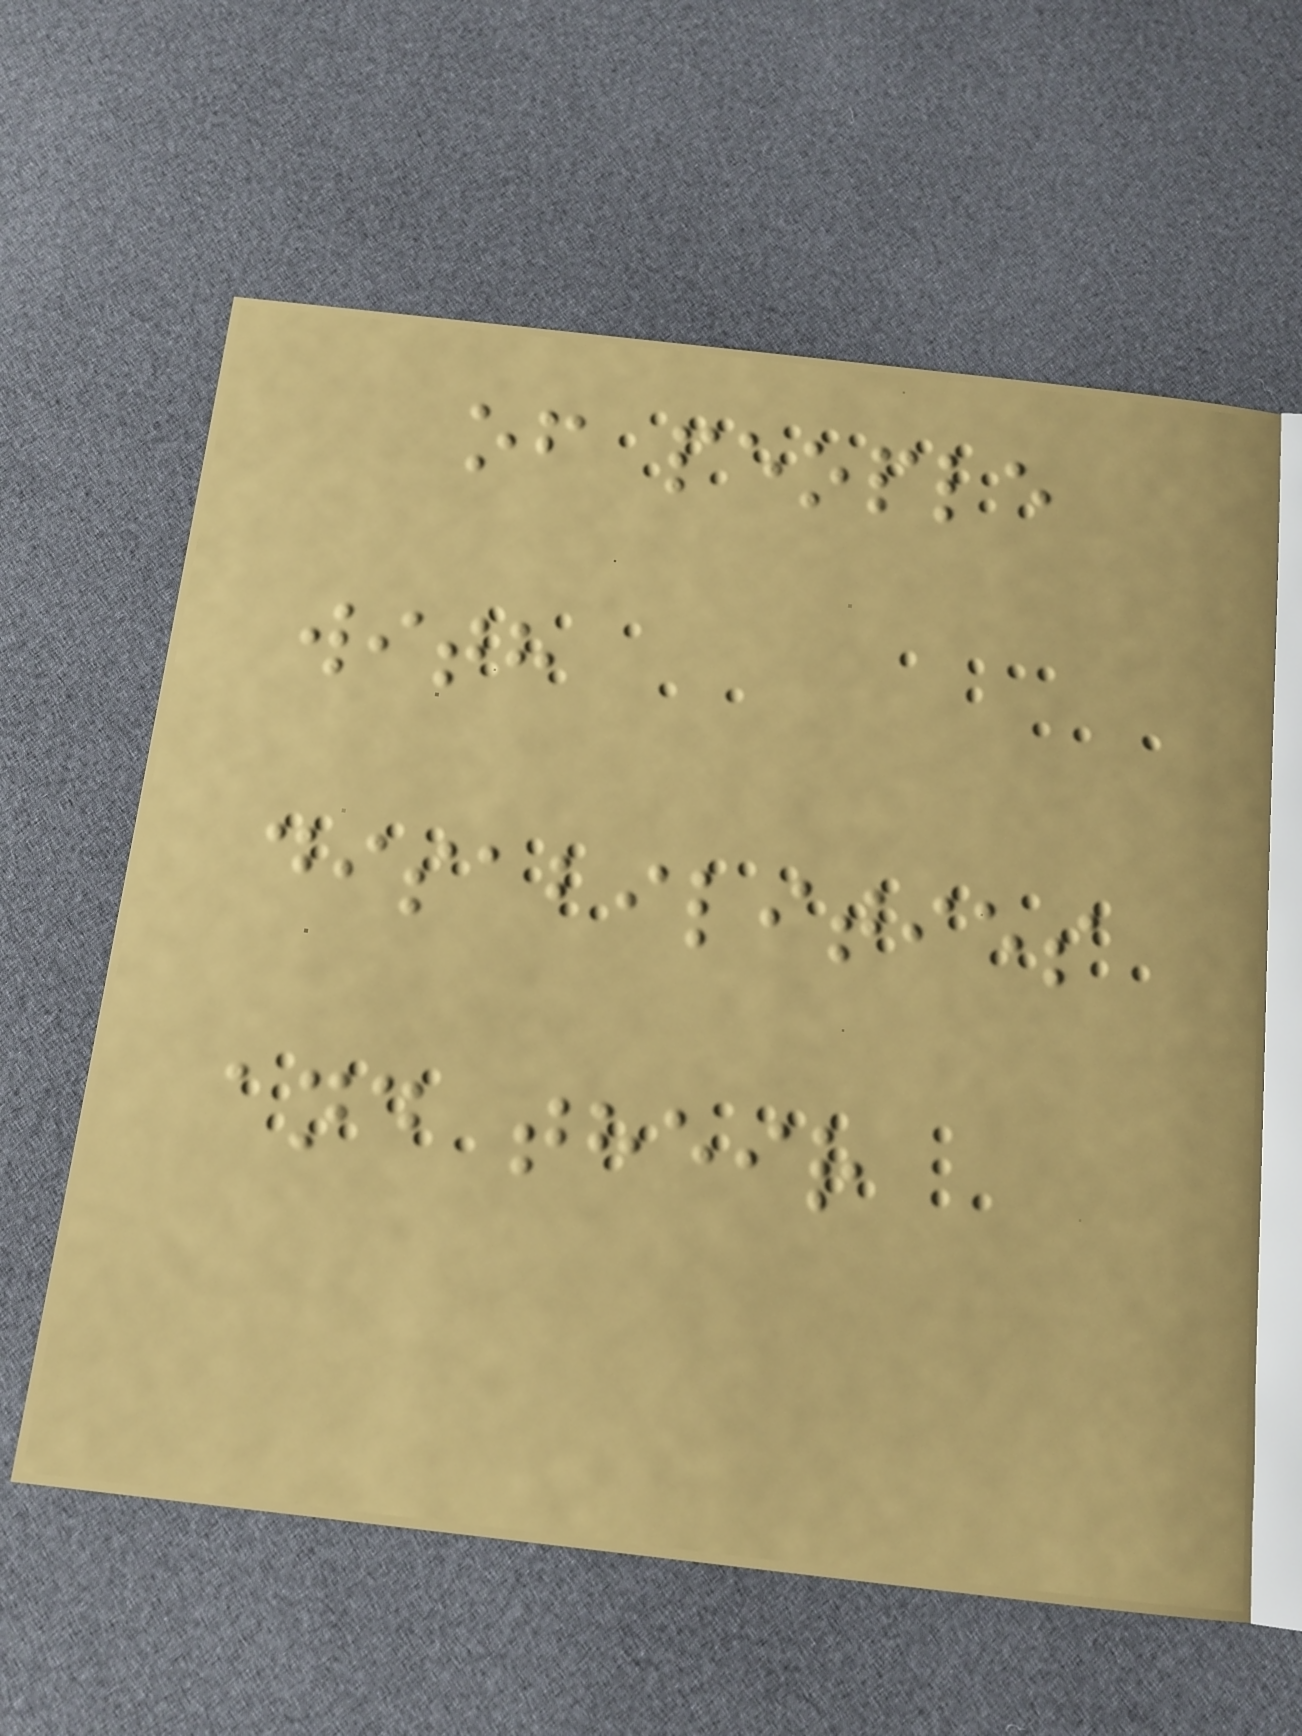of people
with
disabilities
and their
